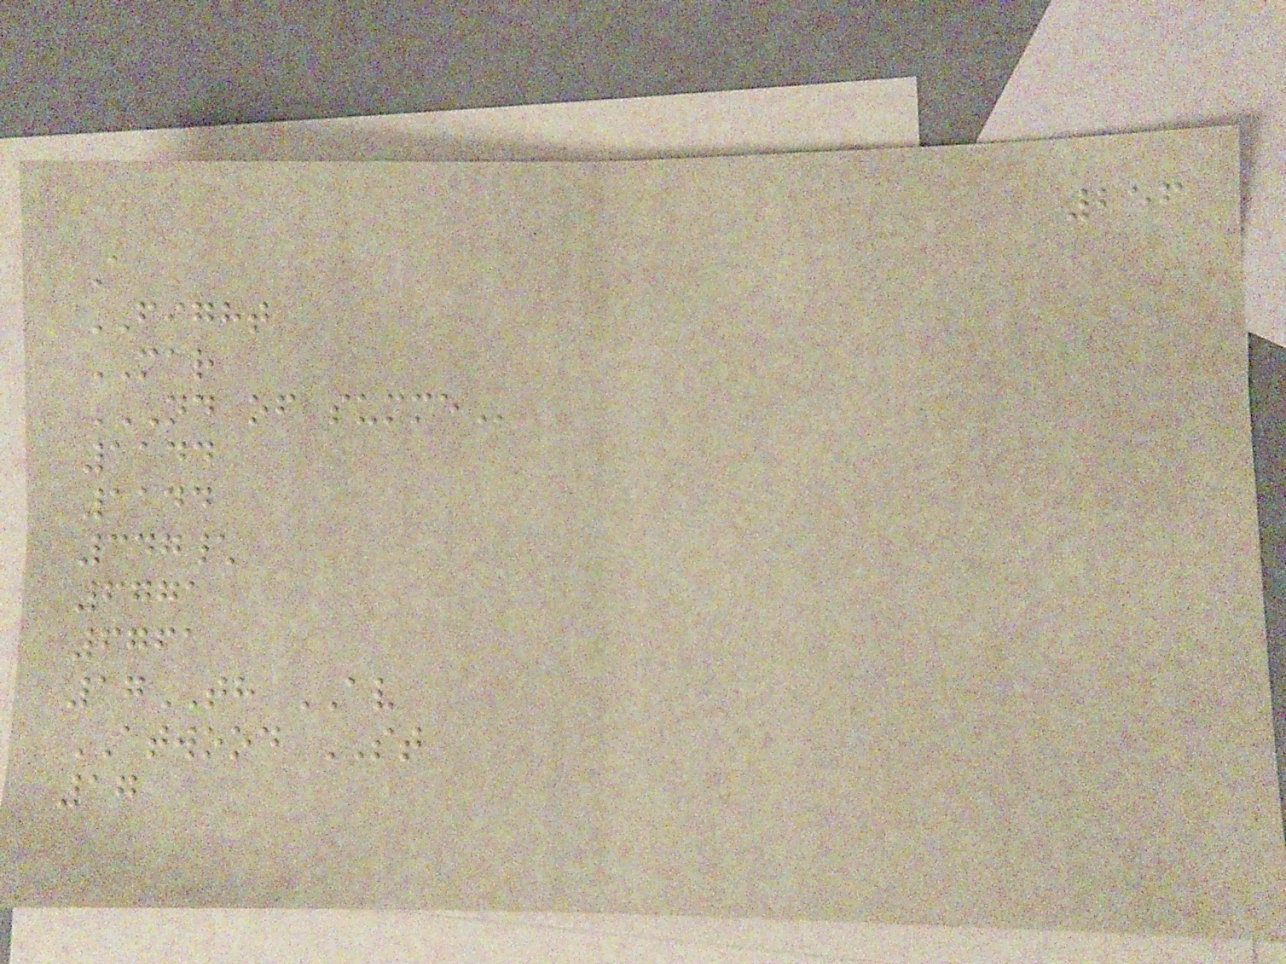256
A
FIGHT
MAR
ND OF SUMME
1144
1144
347\
6771
6761
17TH AV
ATWOOD ST
17
